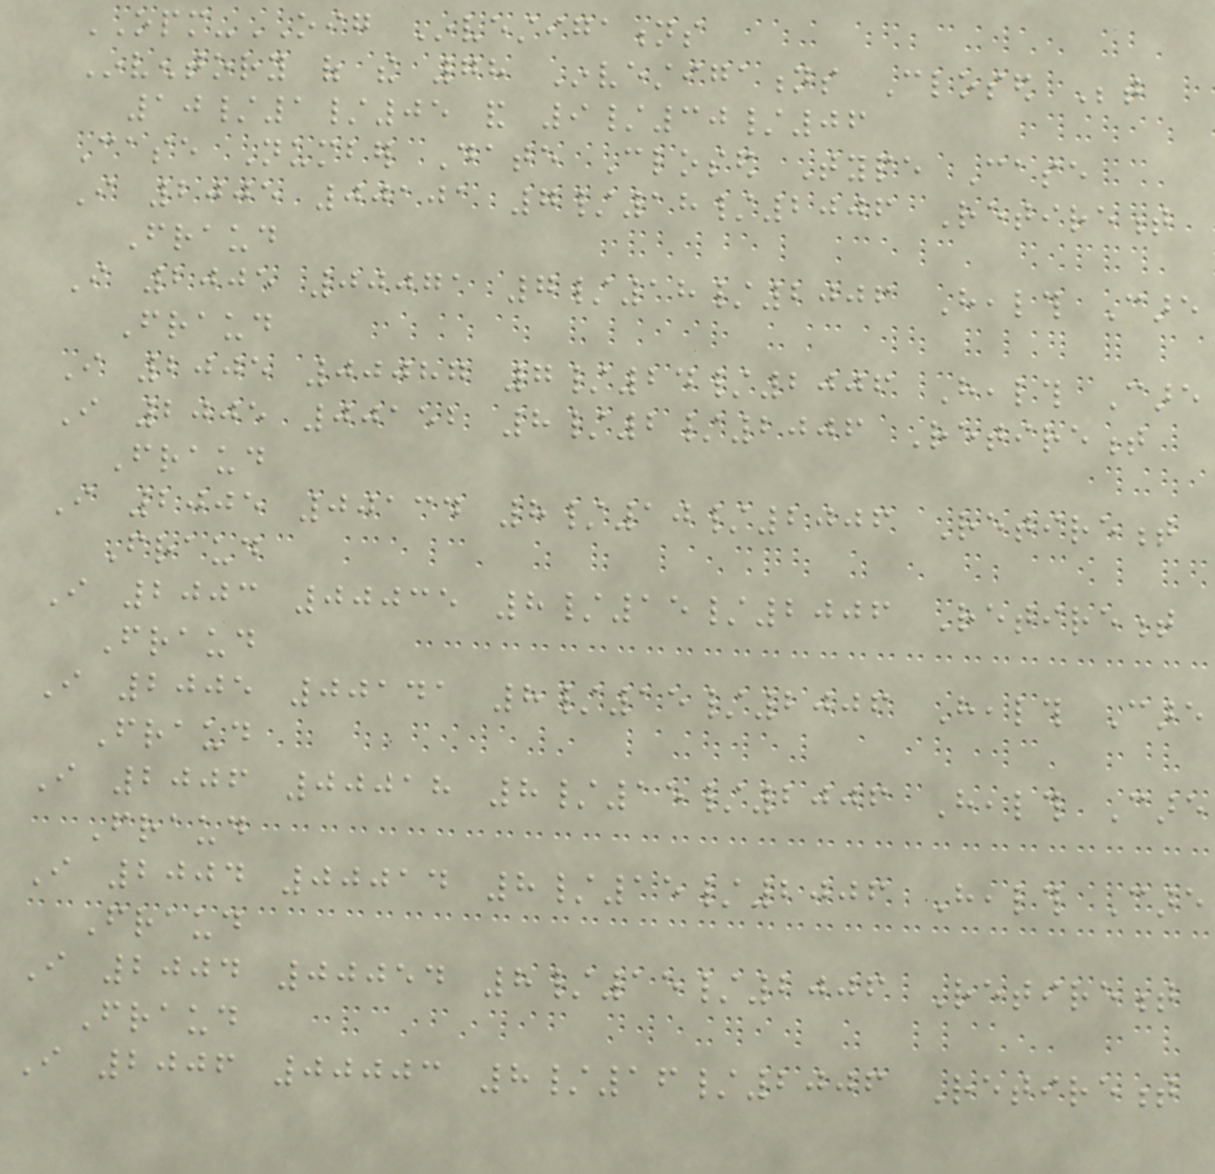OPM-OIG Investigations
Inventory of the 78 Investigations Closed Between
10/1/05 and 9/30/06
Case Number Date Closed Type Case
I 2005 00101 7/18/2006 Retirement
Fraud
I 2005 00071 7/18/2006 Health Care
Fraud
I 2005 00087 7/24/2006 Health Care
I 2005 00152 8/2/2006 Retirement
Fraud
I 2005 00134 8/10/2006 Retirement
Fraud
I 2003 00035 8/15/2006 Retirement
Fraud
I 2005 00141 8/15/2006 Health Care
Fraud
I 2006 00018 8/15/2006 Health Care
Fraud
I 2004 00014 8/15/2006 Health Care
Fraud
I 2004 00054 8/15/2006 Retirement
Fraud
I 2006 00003 8/16/2006 Retirement
